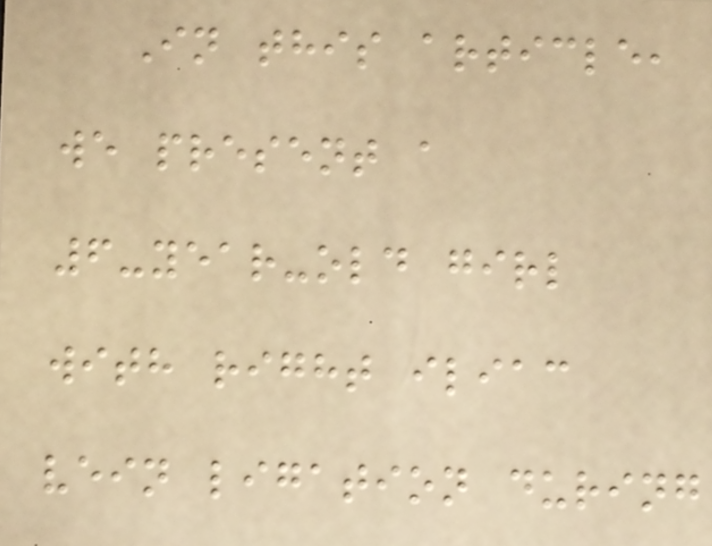In this article,
we present a
6-year-old girl
with right iliac
vein ligation during
